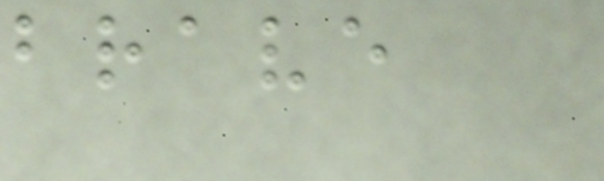brave
